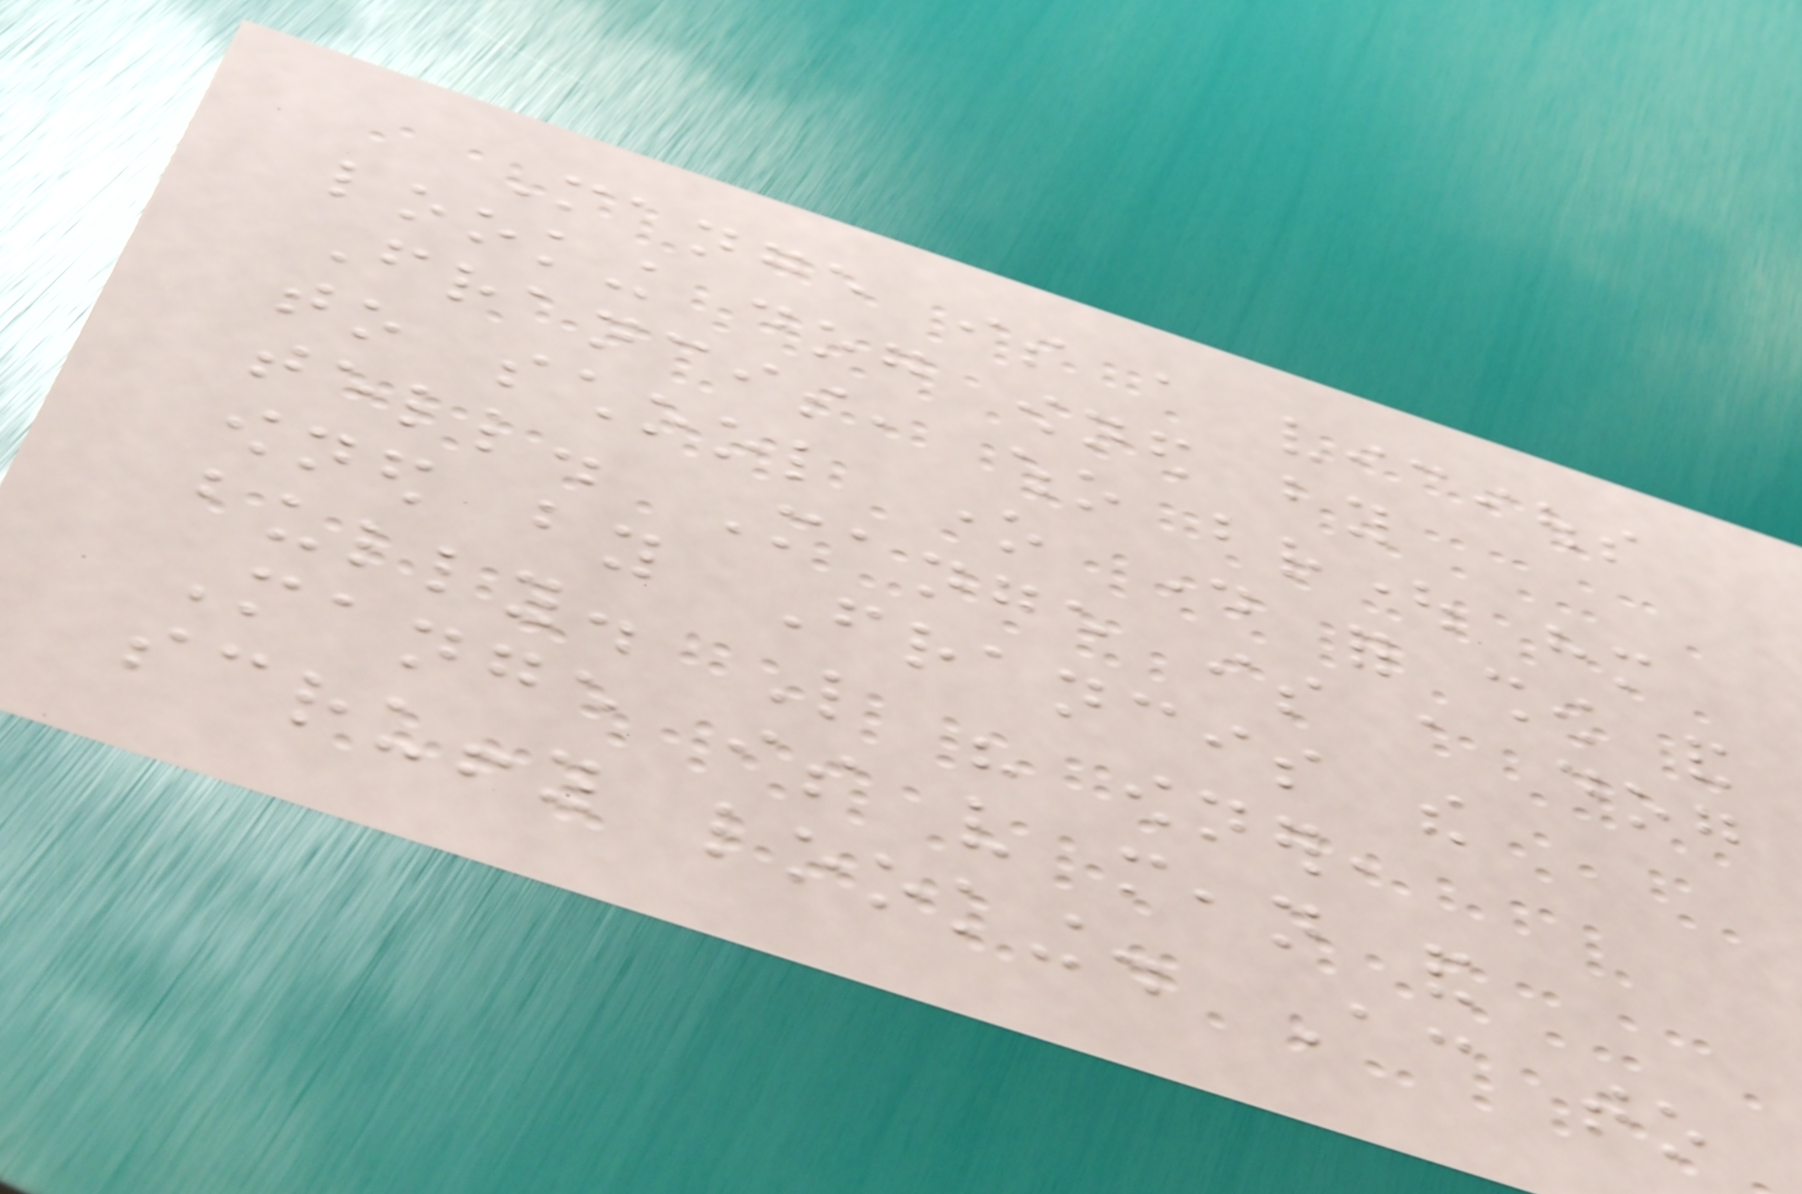Mange is a vicious
looking dog owned by
Francis, who brought him
to school one day for show and
tell. Mange is a dog
owned by Francis the
bully. Like his owner,
Mange is very mean and
scruffy looking. According to
